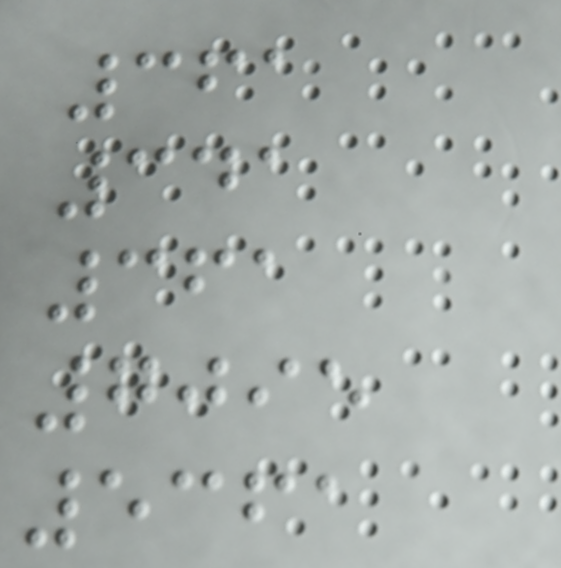361
341
361
7095
5361
